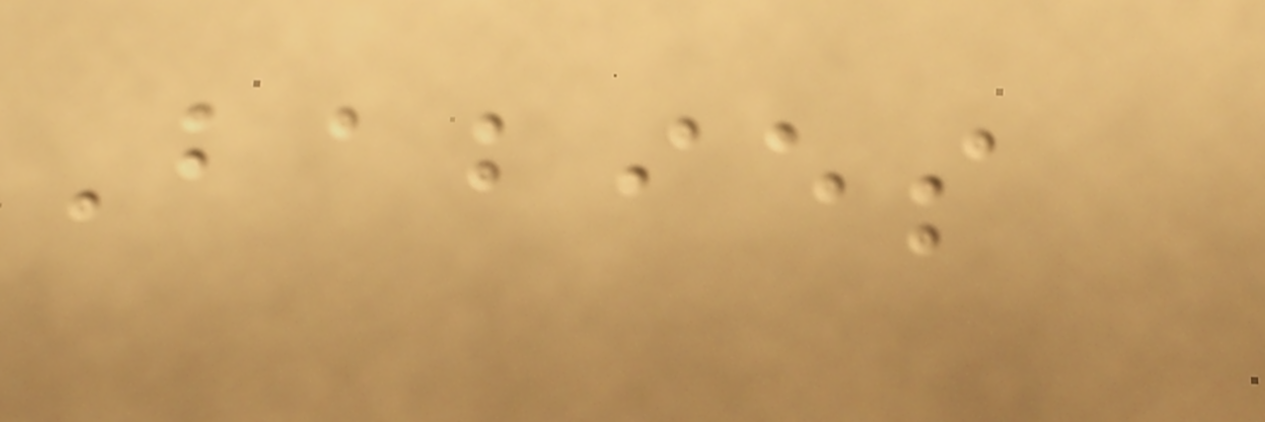Babies
